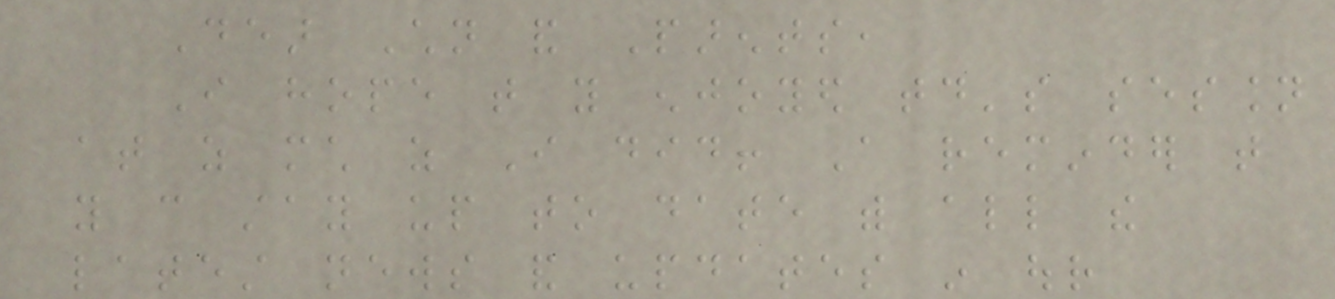Dear Children and Parents,
I hope that you enjoyed today's session
at as much as I did! A reminder that
you can stay up to date with all the
latest news and updates in our
